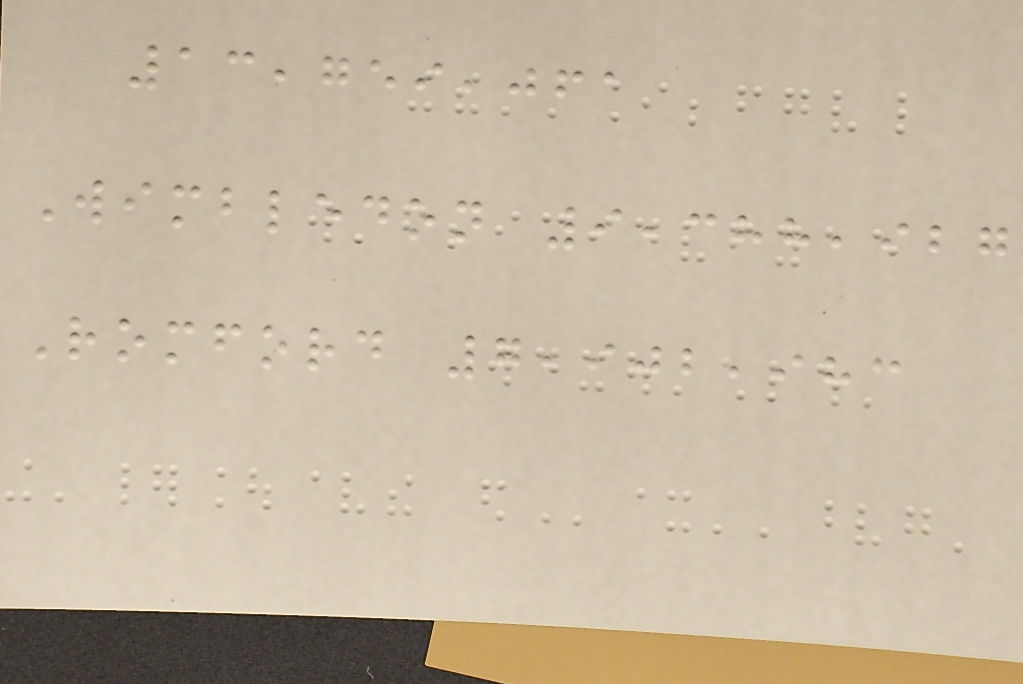13,759,061
Wimbledon 9,388,927
Romford 7,902,983
